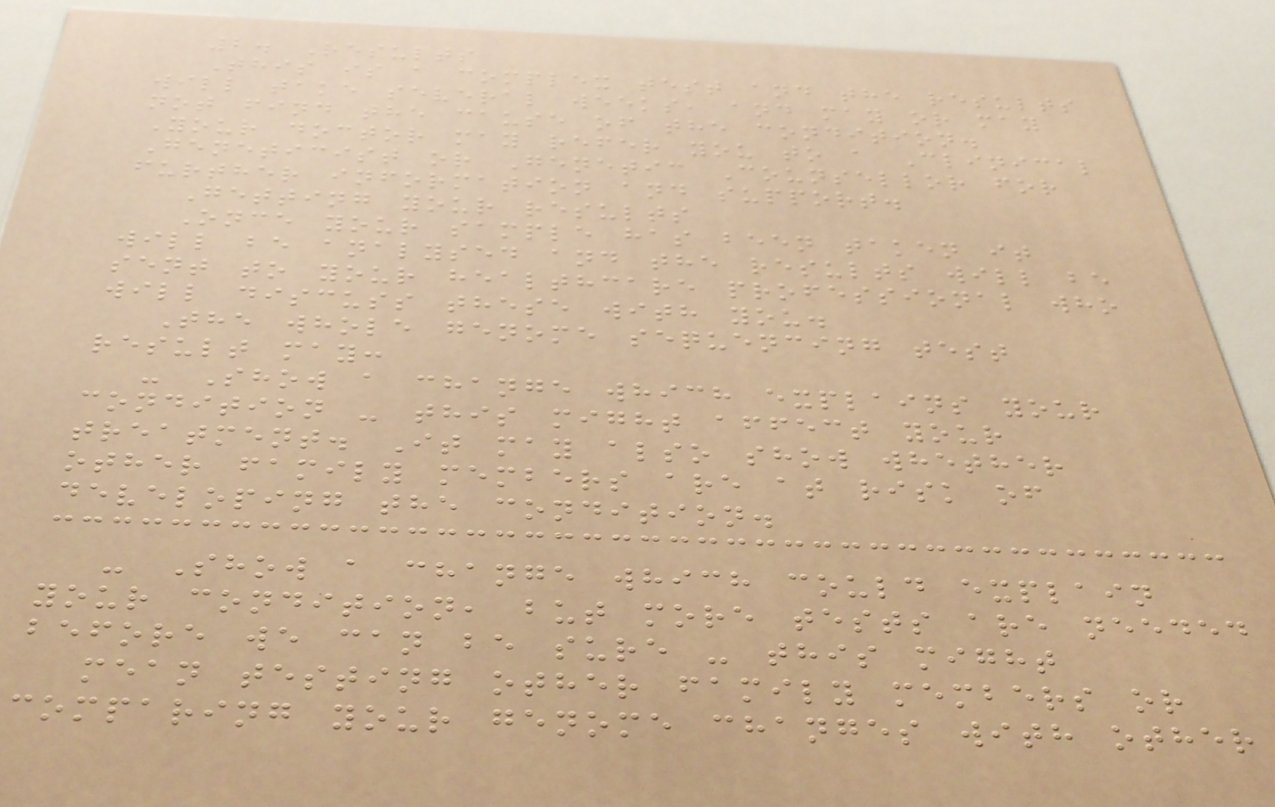2. Results
This is a complex test and the results
will take several weeks, and may or may
not find the cause of the condition.
Your doctor may refer you to a Clinical
Geneticist or Genetic Counsellor for
further information and support.
Getting your results
Once your sample has been taken it
will be analysed and the results will be
sent to your healthcare professional who
will discuss these with you.
The whole genome sequencing test
result may:
- Show a change which explains your
condition - this might affect your
treatment. It may also show whether
other family members are at risk of
developing the condition.
- Show a change which could explain
your condition, but more tests are needed
before we can be sure - this might
mean testing other family members or
comparing your genome changes with other
